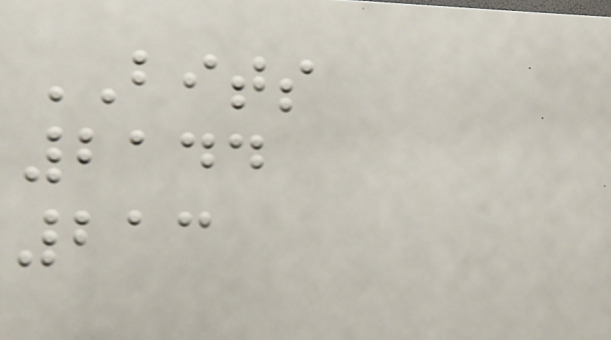BITS
2144
213
